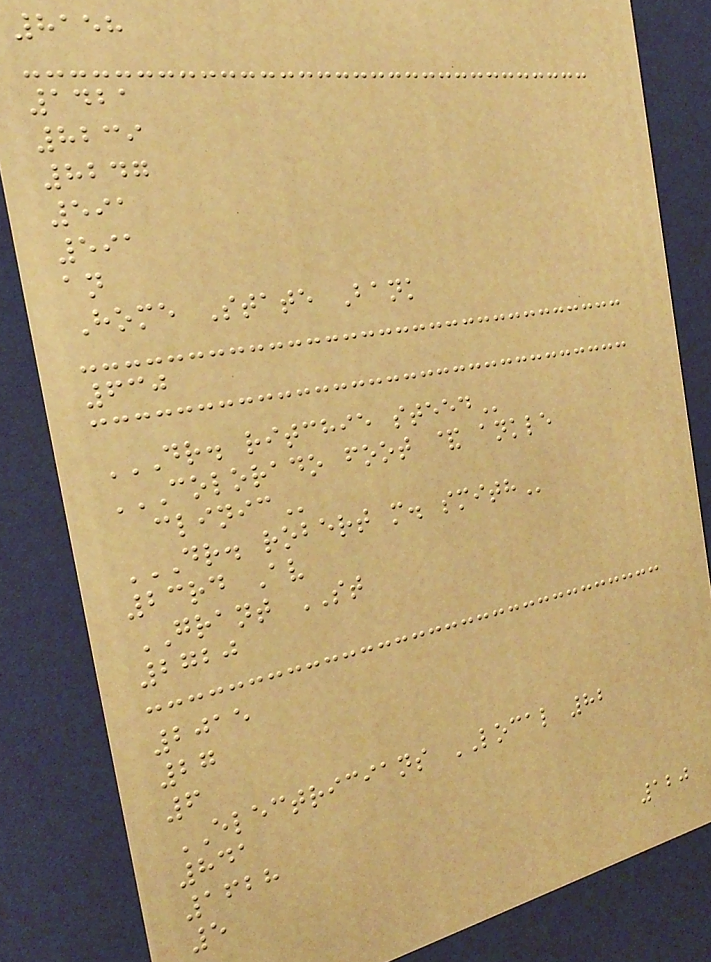8158
1421
8239
8247
591
591
an
Home State Bank
630
DR. RITCHIE STEED
COLORADO FOOT & ANKLE
CLINIC
DR. ROBERT M. SMITH
23rd Av
GRANT ST
2720
2015
27
6
ELECTRICIANS LOCAL 82
841
1628
5
120
